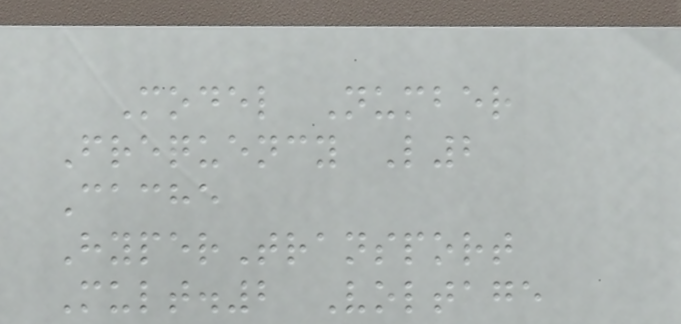Model Number
Frequency L2
Cache
HyperTransport
Mult.2 Voltage
